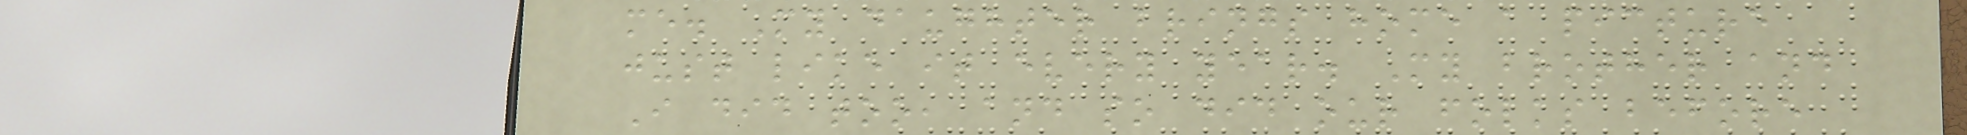me. My daughter brings home a picture
just like it every year. My brother and
I did too, and so did our folks before
